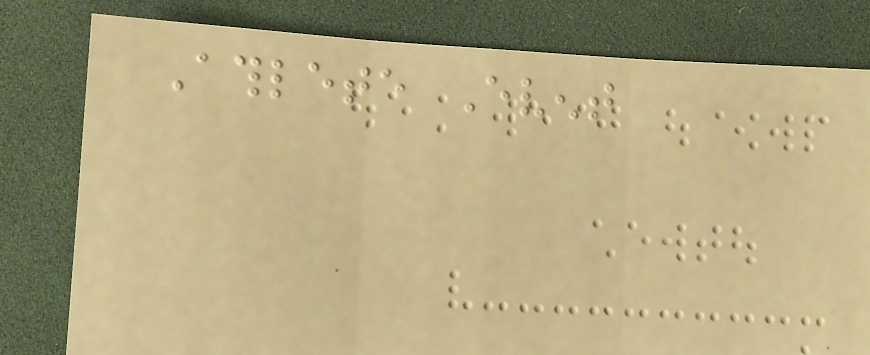Athlete Event
